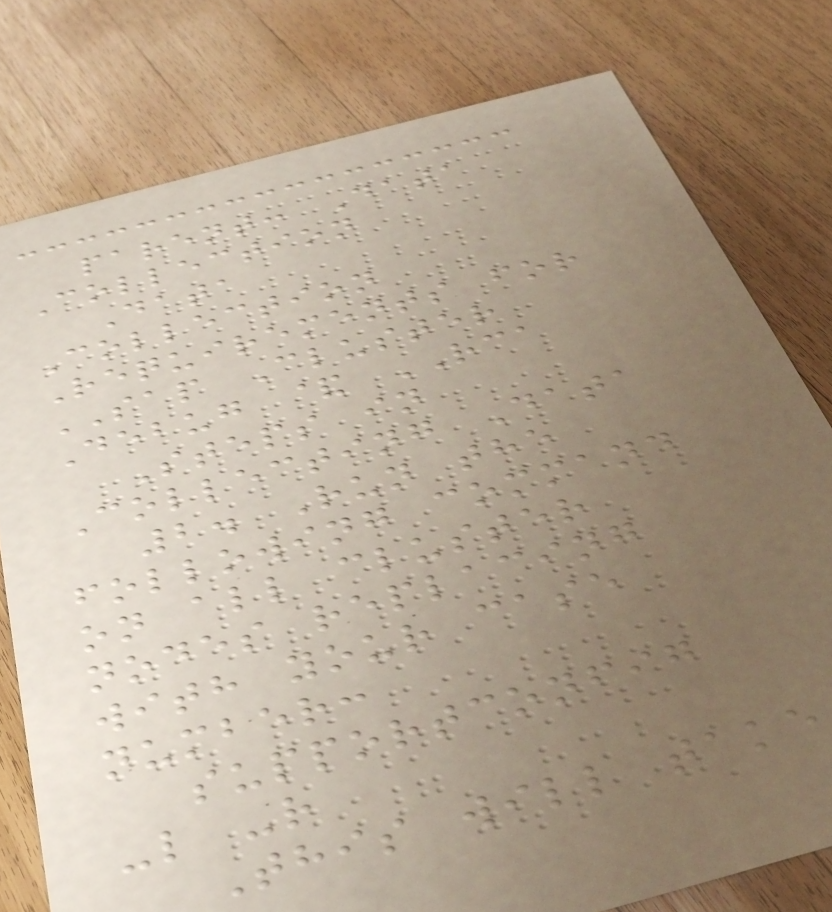parent: Data
Collection
Data
Collection
Requirements for
SAP Cluster
Debug & RCA
Steps in
Collecting Data
2. Run the
following command
on all cluster
nodes replacing
with your case
number:
supportconfig
-l -r
This will take
